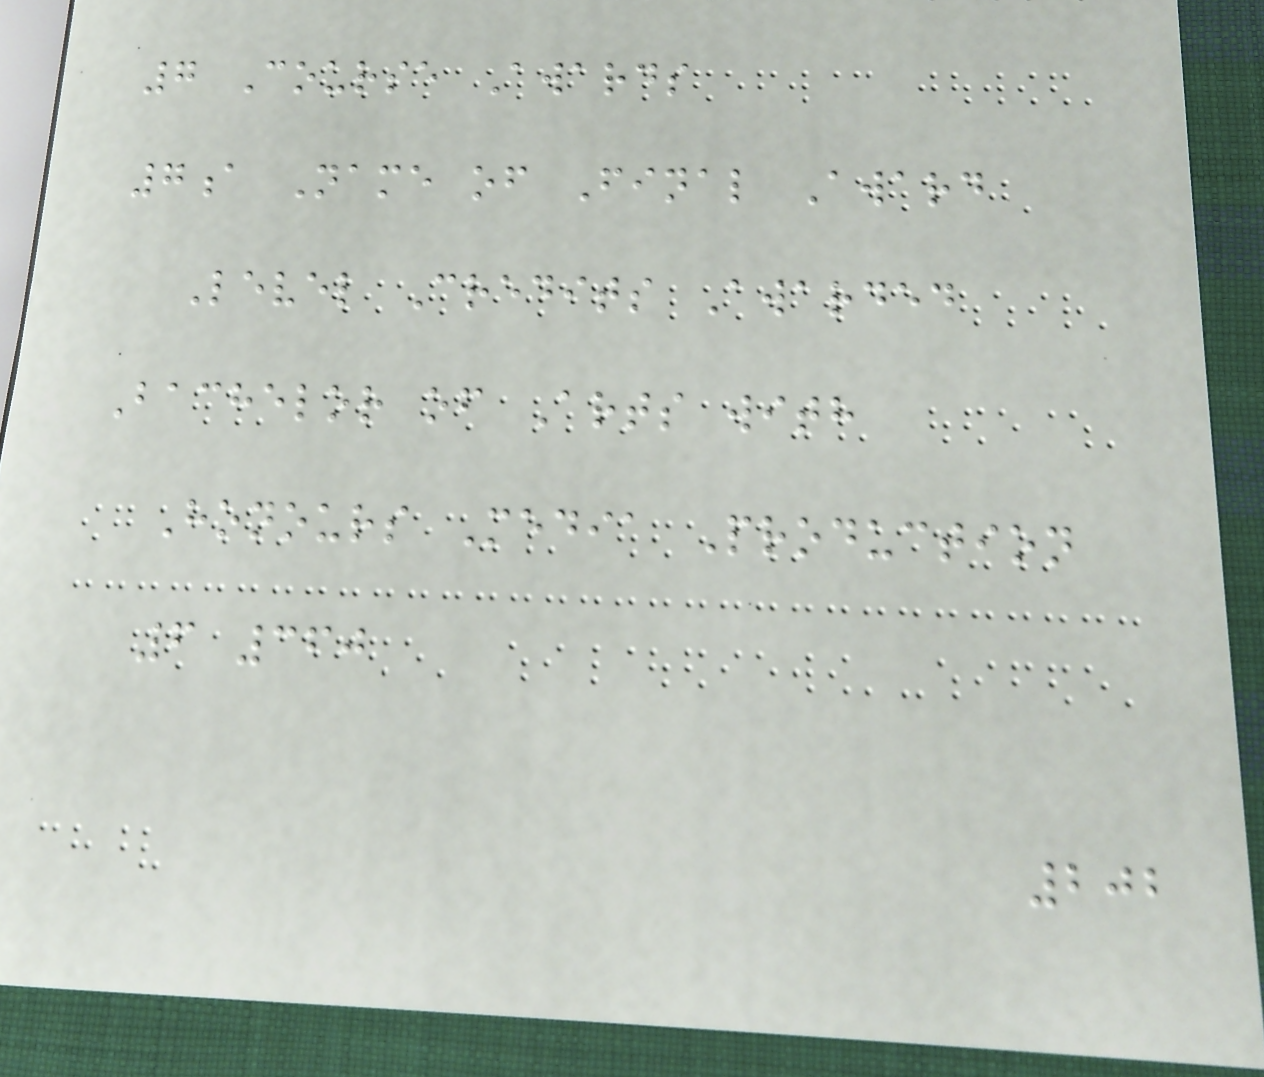7 Course Awards
7a Name of Final Award
Level Credits Awarded
Bachelor of Arts with
Honours Media Production
6 360
202
